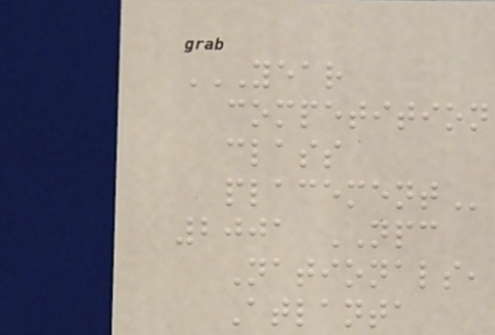YEAR
COMPETITION
CLASS
PLACEMENT
2001 NPC
Nationals,
Atlanta
